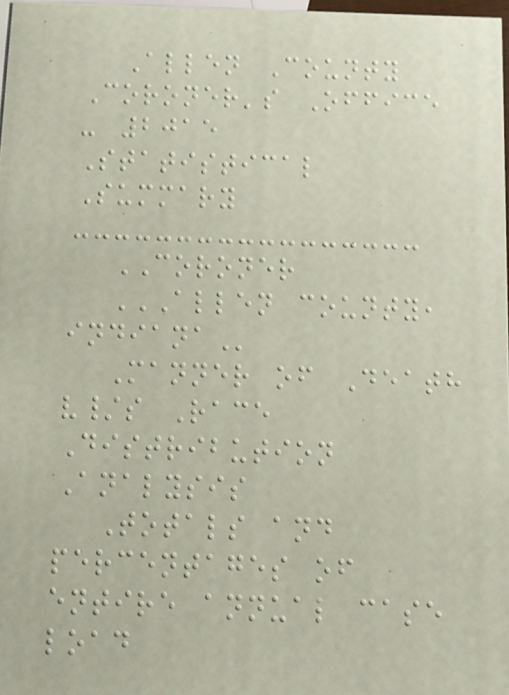Allen County
Coroner's Office
- 2015
Statistical
Summary
CORONER
ALLEN COUNTY,
INDIANA
Manner of Death
v/s Race
Distribution
Analysis
Totals and
percentages of
entire annual case
load
